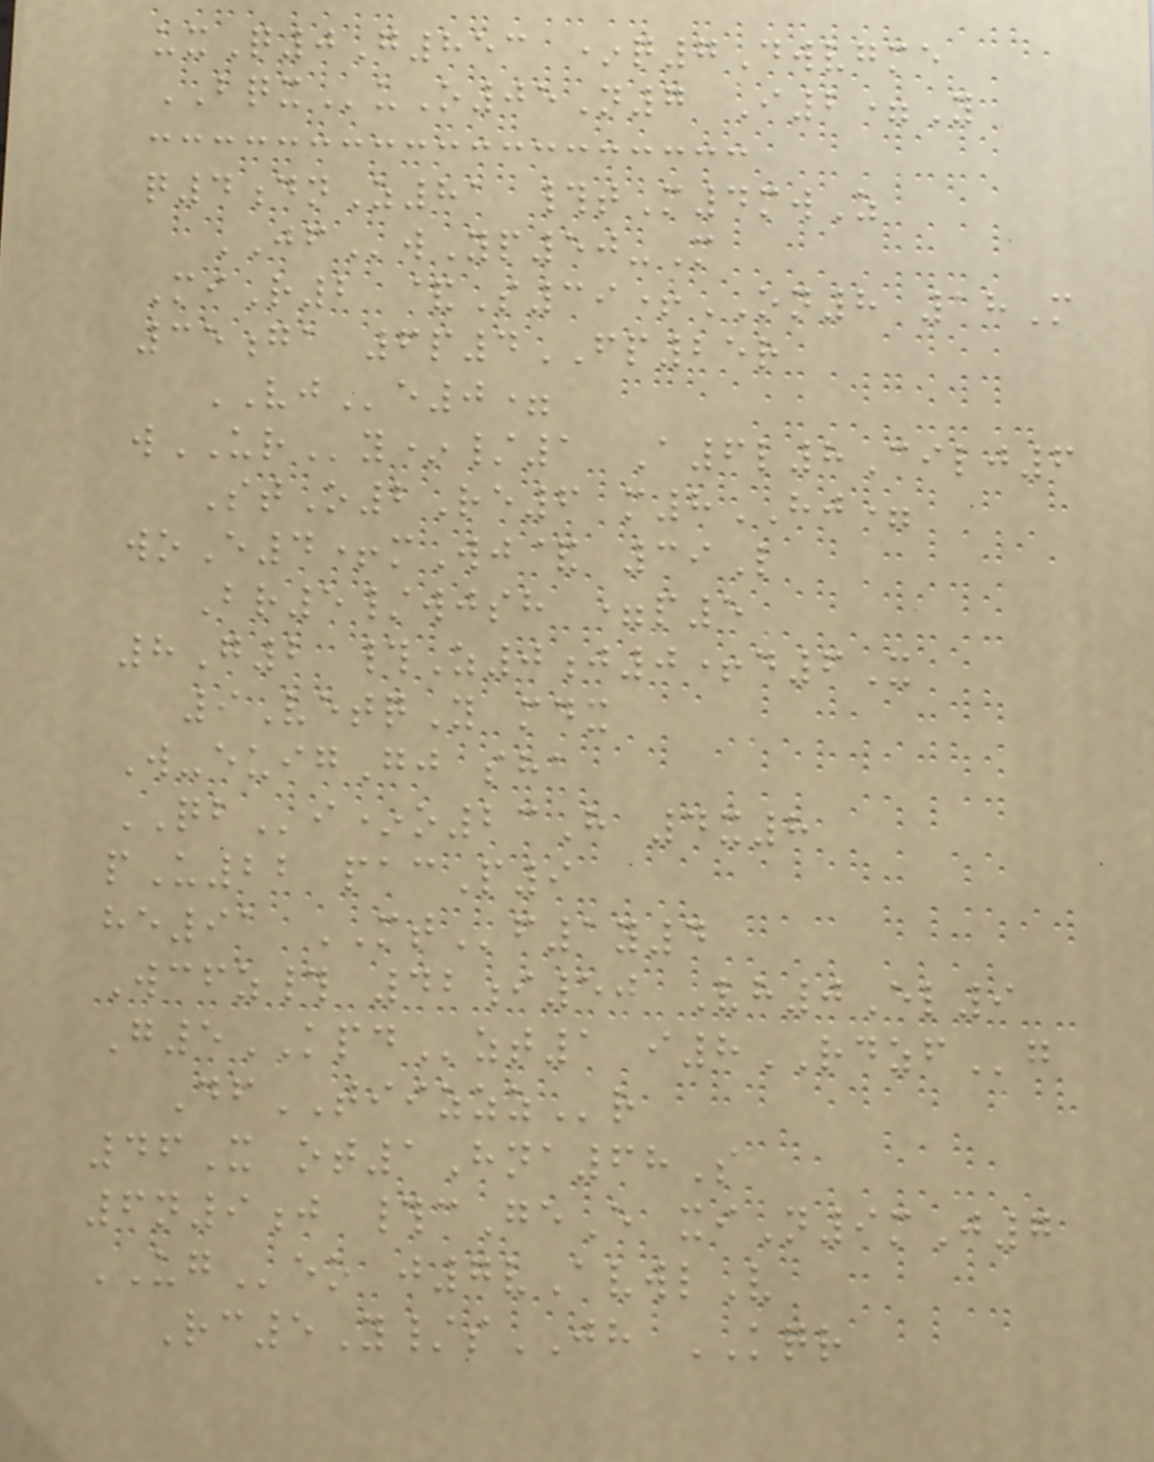uxQ0G853 *q7Dwvgme
BQXuO05N7 I2=Y
q4dnZ81 #tM4mwZ
JFwYp50-M
MiR2 &S39+ON8 18M
35ga 6p4FP25r
VJe0=
wURy*/1 A6l8Cilj6
StO2Re6 m8HJ=
woE4+mWj& 39L
Br5/wjsh =p5
8G2 #Z0j0+d6X
9VetqY mdx
W-euigGj sha
QBi*o23H 4x8
pU22 pacP9
he91 MTf1y4
Wcfz# 42i50 Vh0El9
G5KPDzt1 i8RDZFg
DfTIIZZZr
46X ot1Hna68S
6n9j #cGeE xiN9mJ7
UGeo j7vAvwlV
Rc5Y/sJH KQR
